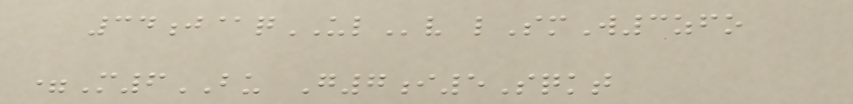34j@qULv lSmW3zfo
=M6BU G7i5Sqkt
